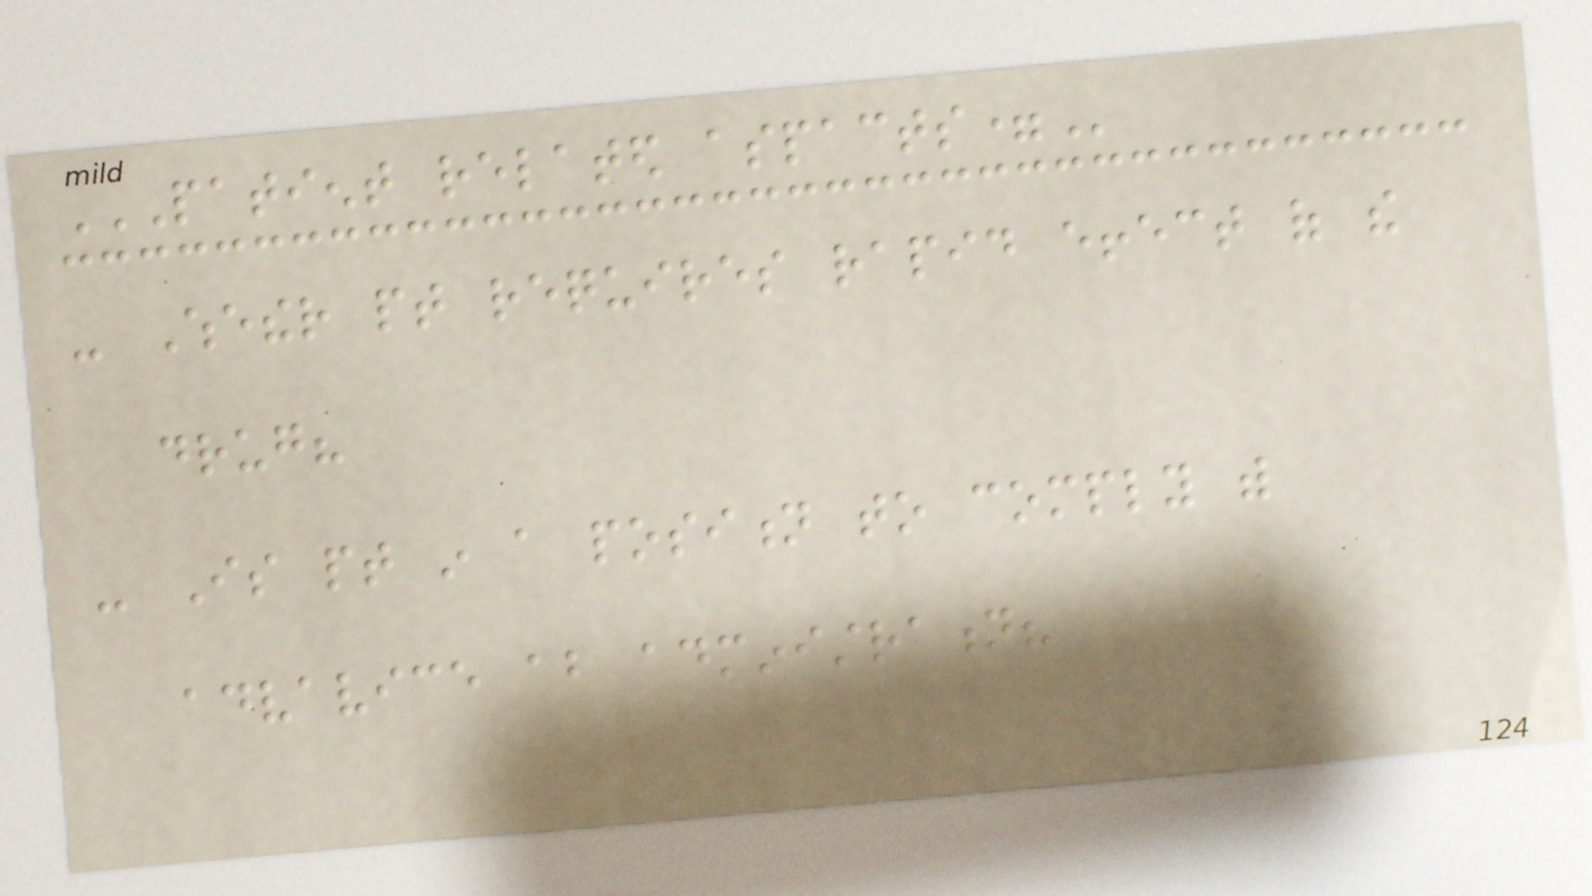PATIENT RELATED ASPACTS=
- Whether pt requires rapid effect of the
drug?
- Is pt in a position to comply with
advavice about administration?
